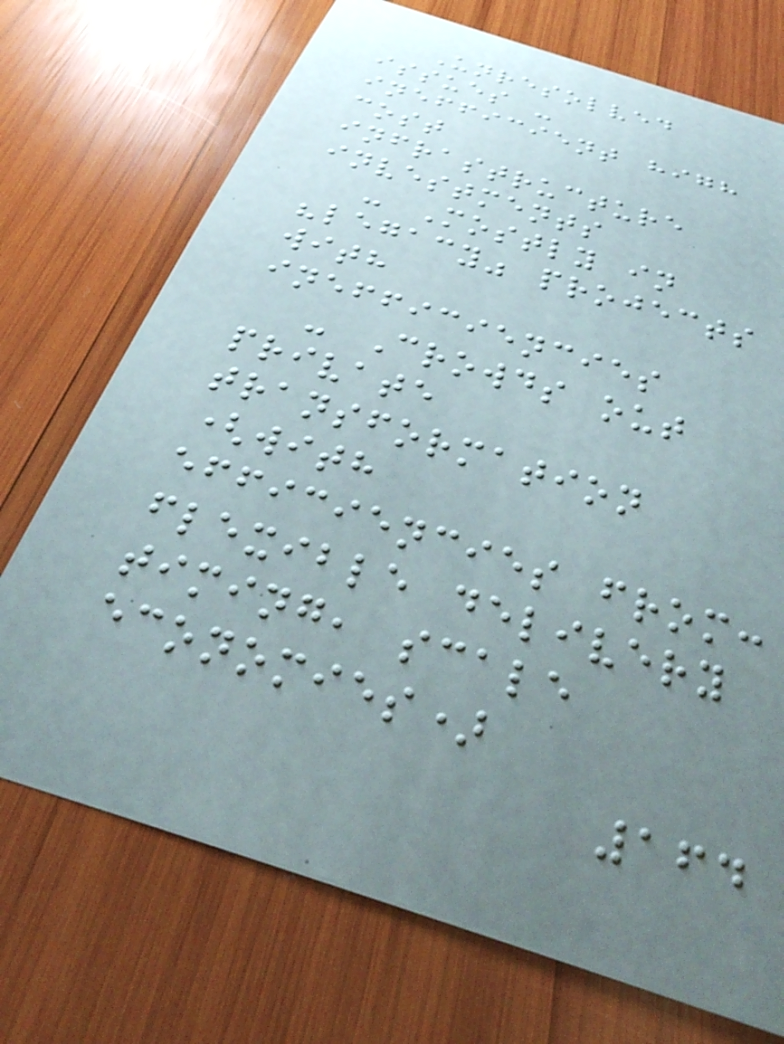Unresolved
issues -
inefficient high
cost
infrastructure
investments
- Mostly in
"legacy" projects
with
inefficiencies
- Crowds out
private
transformation
(with
efficiencies from:
flexible delivery
timing, scale
economies)
164
